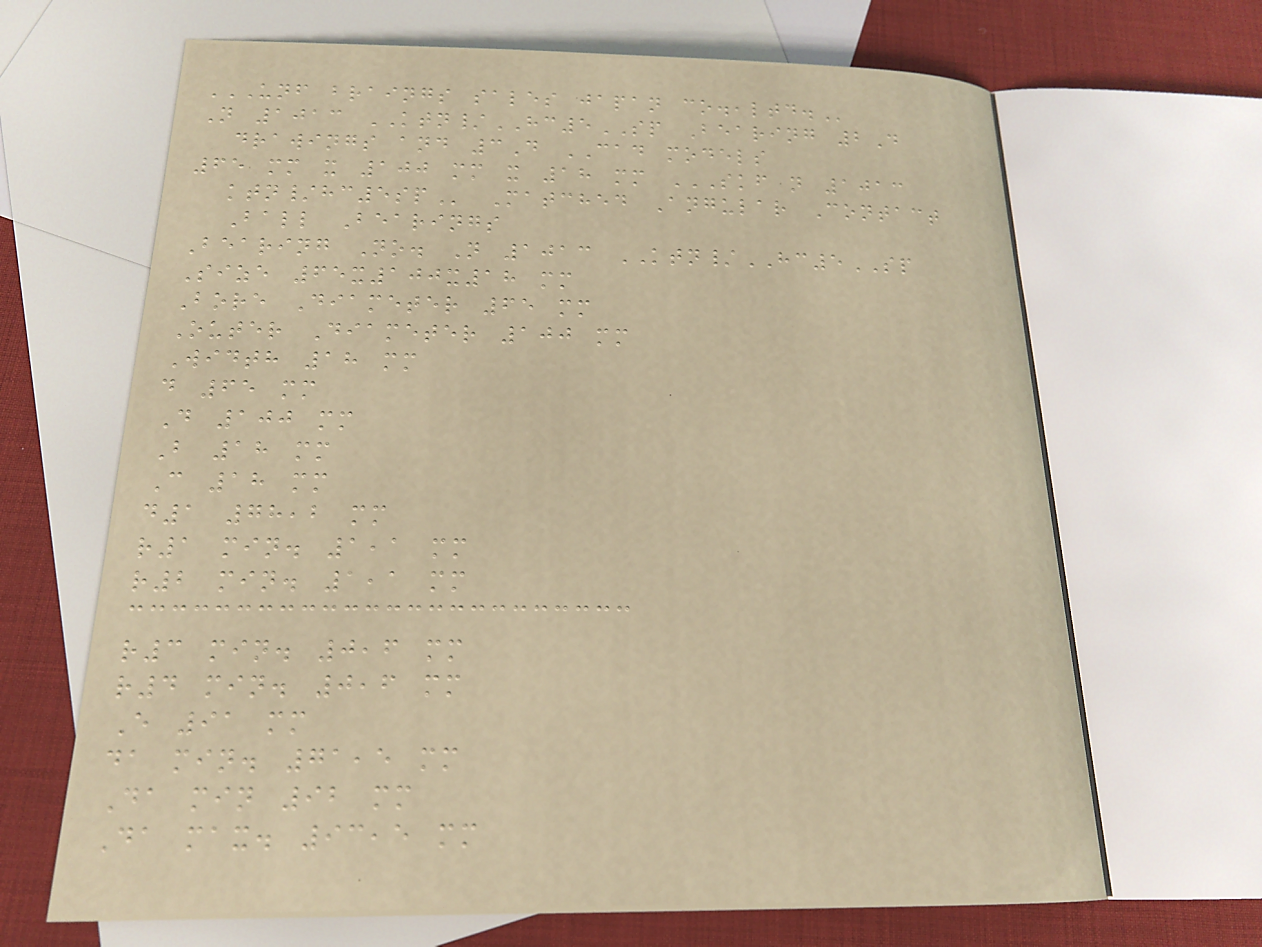UNF BRAINGS SALES JAPAN CO.,LTD.
N 1013 KTN/HC5SP Bearing 2D
drawings and 3D CAD models
65 mm x 100 mm x 18 mm SKF N 1013
KTN/HC5SP Matched Angular Contact
Ball Bearings
Bearing No. N 1013 KTN/HC5SP
Size 65x100x18 mm
Bore Diameter 65 mm
Outer Diameter 100 mm
Width 18 mm
d 65 mm
D 100 mm
B 18 mm
C 18 mm
d1 78,2 mm
r1 min. 1,1 mm
r2 min. 1,1 mm
r3 min. 0,6 mm
r4 min. 0,6 mm
E 91 mm
da min. 71,5 mm
Da min 92 mm
Da max. 93,5 mm
